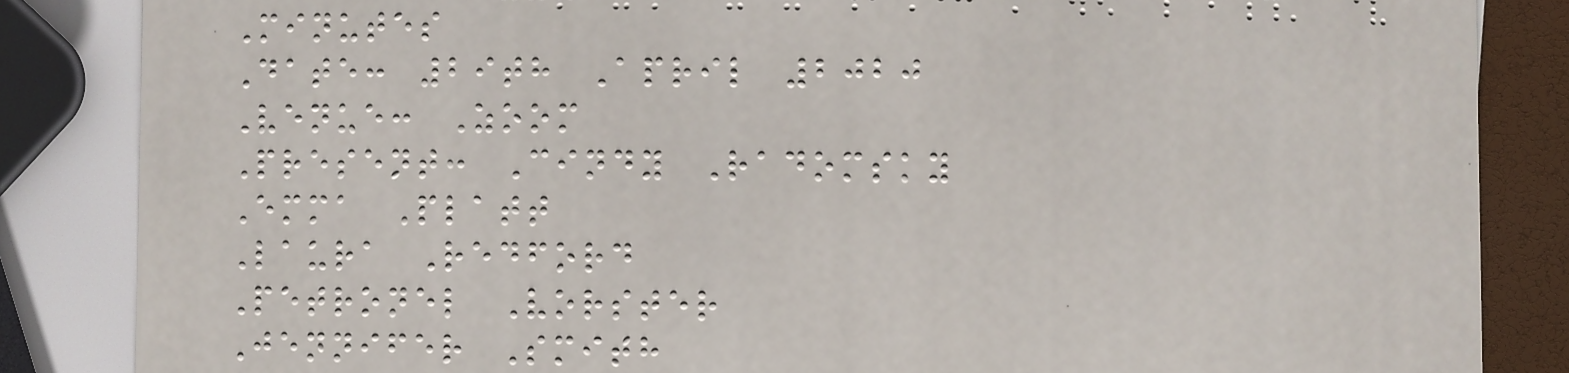Minutes
Date: 29th April 2020
Venue: Zoom
Present: Cindy Radomsky
Emma Platt
Laura Redford
Petronel Vorster
Jennifer Smith
